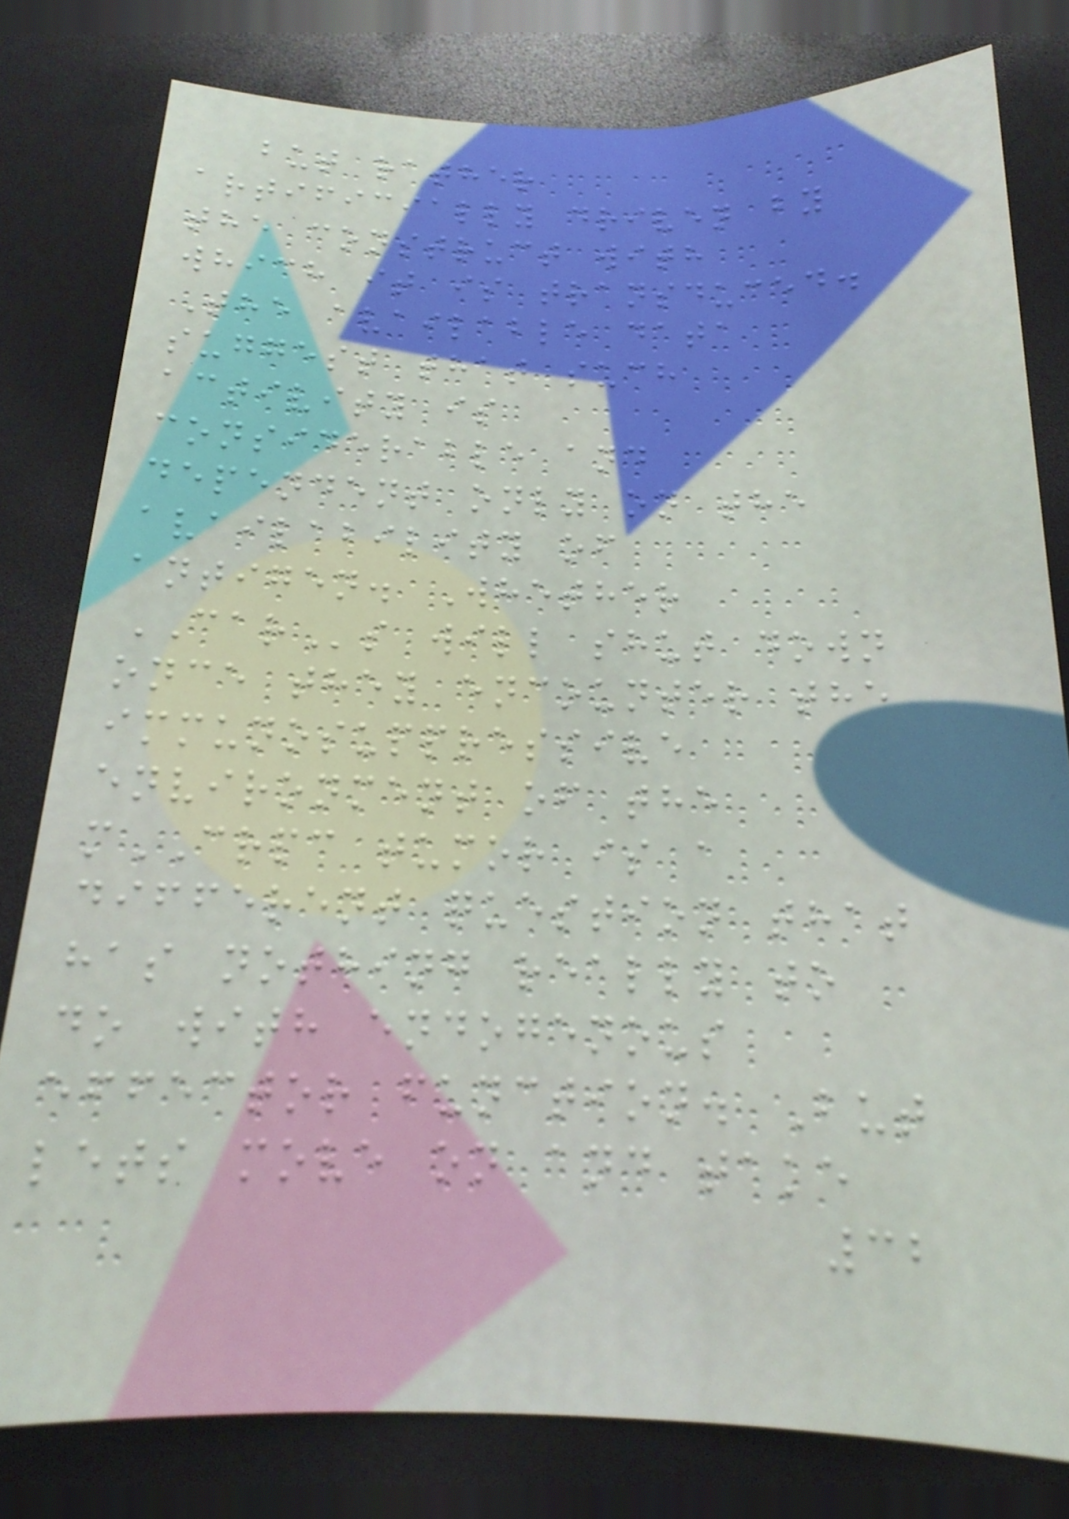but rather
artificially driven by
the construct with
which it is transduced.
The available data
suggest that such
activity is
considerable and
dependent only on the
availability of
antigen. Whether
CARs will shut down
once they encounter the
immunosuppressive
environment of the
mCRPC tumor is a
different question that
has nothing really to
do with endogenous
effector function. But
lets move on and take
32
